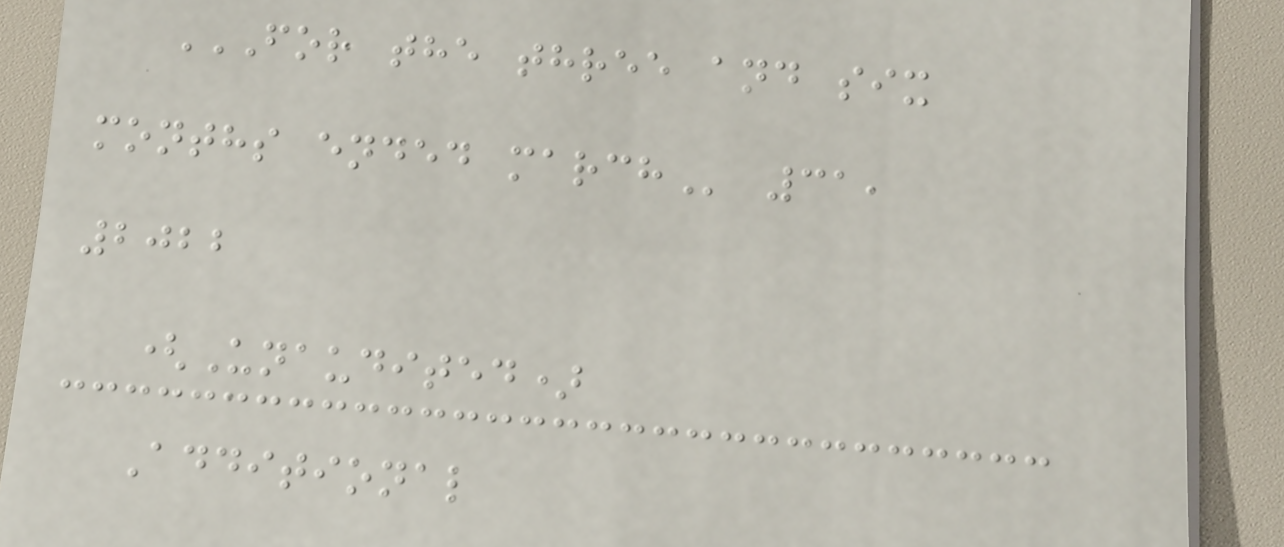FOR THE THREE AND SIX
MONTHS ENDED MARCH 31,
2022
(Unaudited)
Additional
